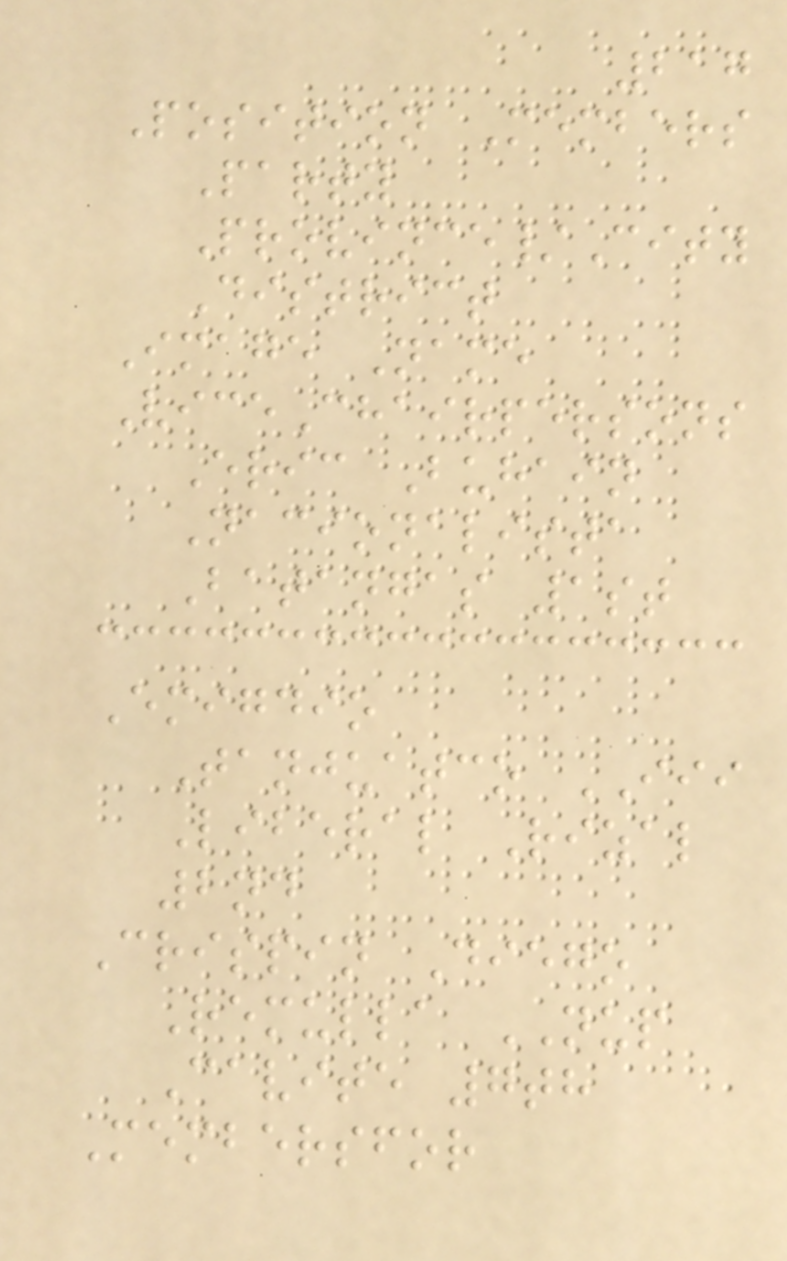217
Position Members
Party
Province/City
District
Image Name
ViceChairpersons
Eric Buhain
Nacionalista
Batangas 1st
Emigdio
Tanjuatco III
Liberal Rizal
2nd
Crispin Diego
Remulla NUP
Cavite 7th
Membersfor
